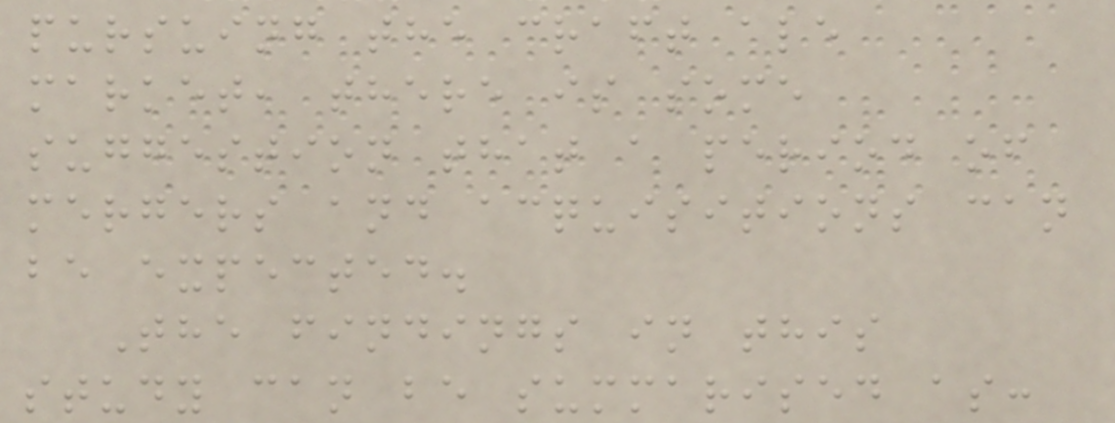pursuing the craft ale
market, there is some
suggestion that a period of
mergers and acquisitions can
be expected.
The findings in this
study can be summarised as:
